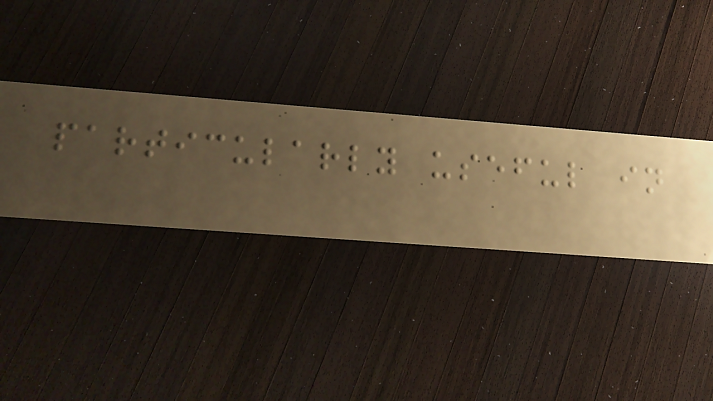particularly useful in
